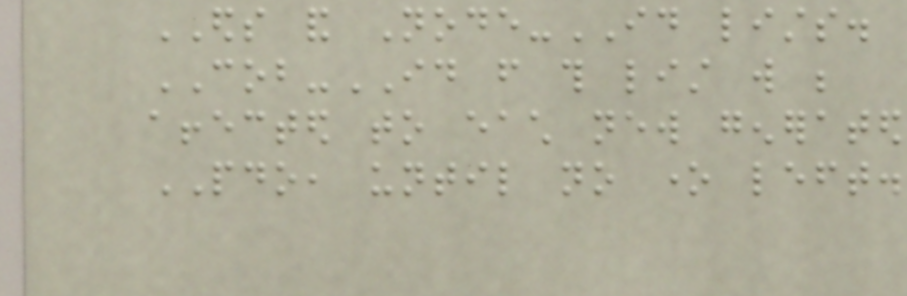EDS and Node-ID lists.
COB-ID from this list will be
affected to each new generated
PDO, until no one left.
